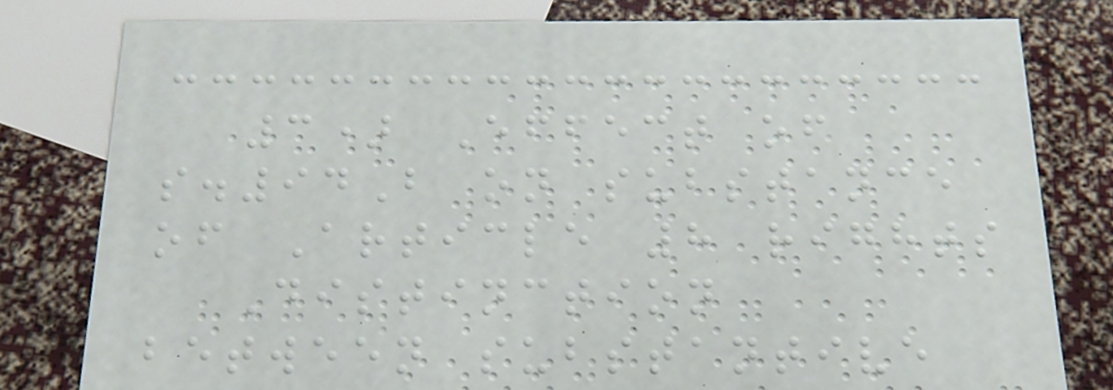3) Effect of
s.94B on substance
of Article 8 rights
Distinction
between substantive
